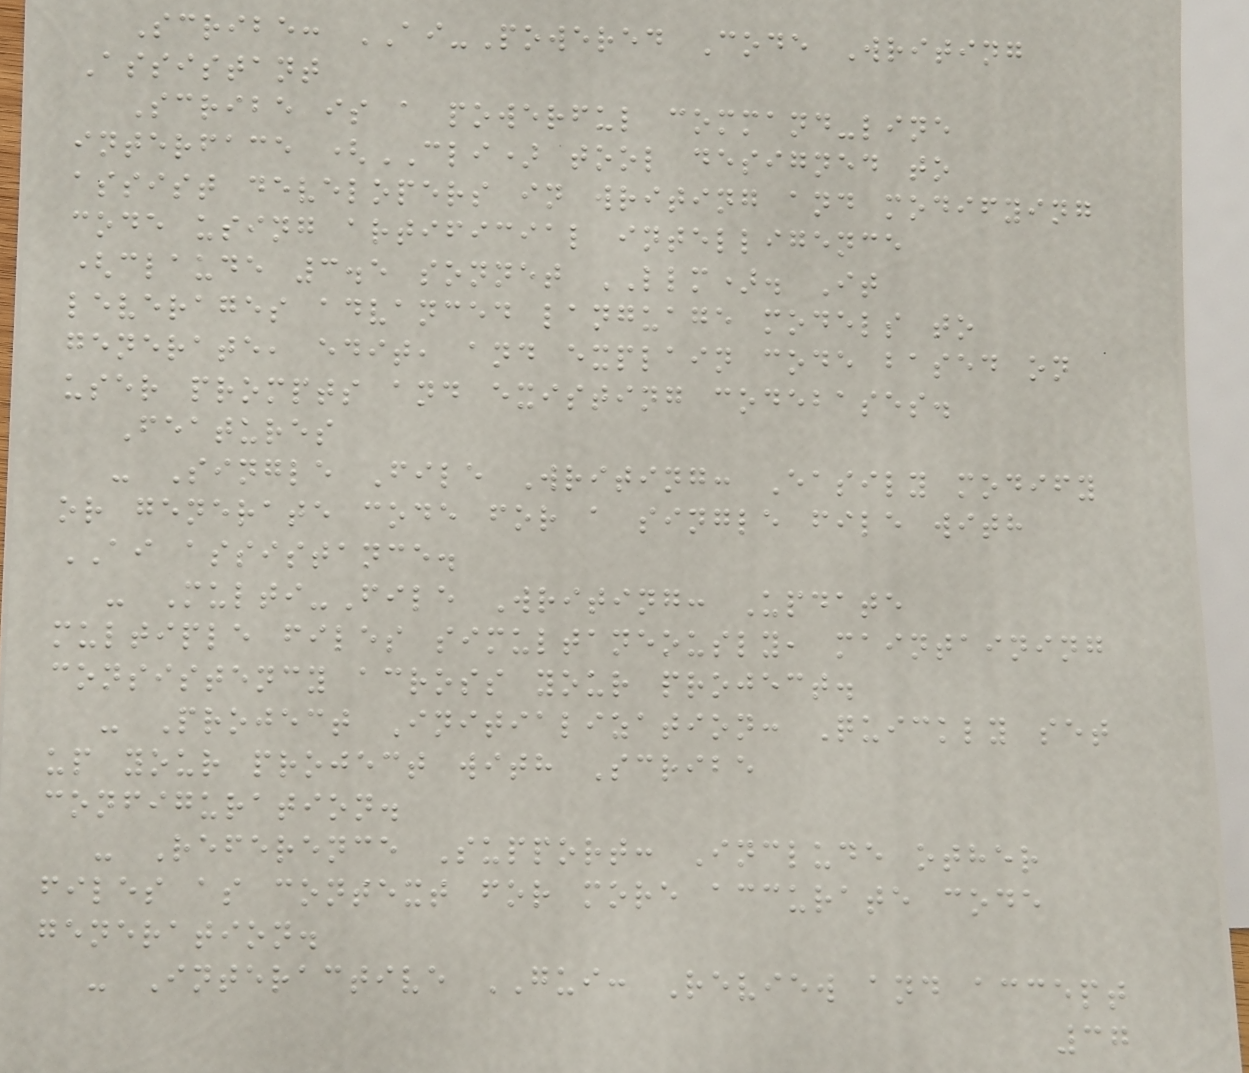Scribe: AI-Powered Code Writing
Assistant
Scribe is a powerful command-line
interface (CLI) tool designed to
assist developers in writing and modifying
code using artificial intelligence
(claude 3.5 sonnet LLM). It
leverages advanced language models to
generate, edit, and explain code based on
user prompts and existing codebases.
Features
- Single File Writing: Easily modify
or generate code for a single file with
AI assistance.
- Multi-File Writing: Update
multiple files simultaneously, maintaining
consistency across your project.
- Project Initialization: Quickly set
up your project with Scribe
configuration.
- Reference Support: Include other
files as context for more accurate code
generation.
- Interactive GUI: Review and accept
37
